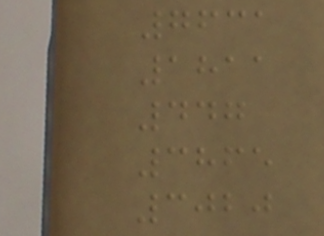7631
1811
447
3865
3020
